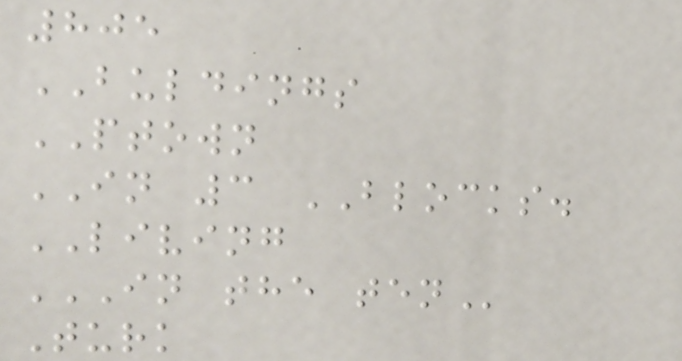805
BULDINGS
PTOWN
IN 3 BLOCKS.
LIVING
IN THE TEN
Turk
